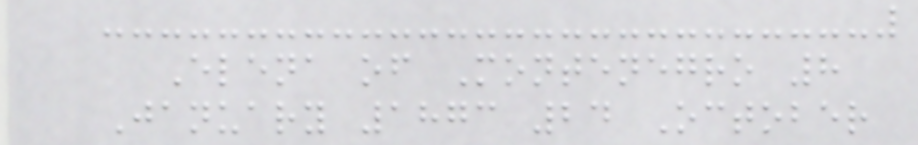Elena of Montenegro 8
January 1873 24 October
